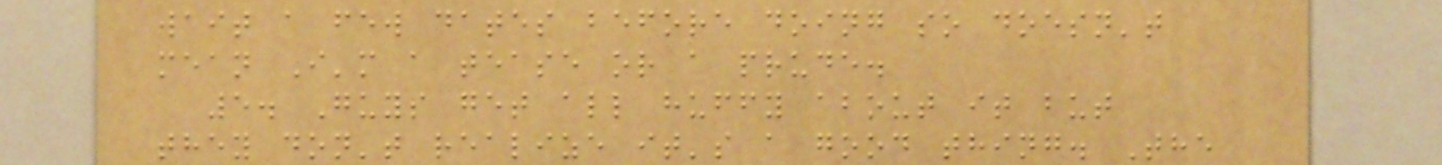wait a few dates before doing so doesn't
mean I'm a tease or a prude.
5. Guys get all huffy about it but
they don't realize it's a good thing. The
